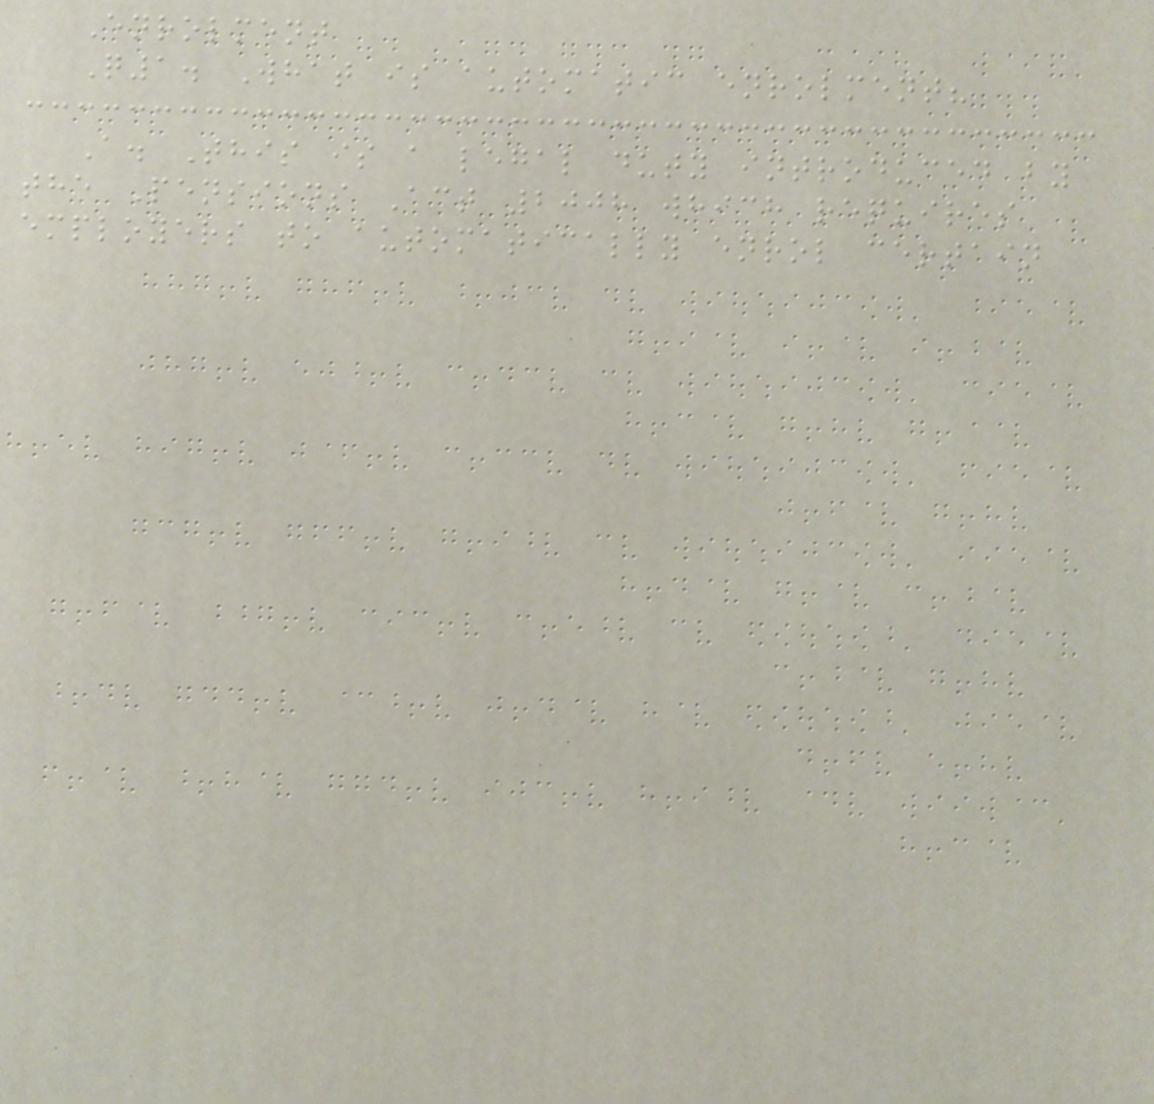Enrolment
Q1. What is automatic enrolment?
A. This is a legal duty introduced by
the Pensions Act 2008 which requires
employers to automatically enrol certain
